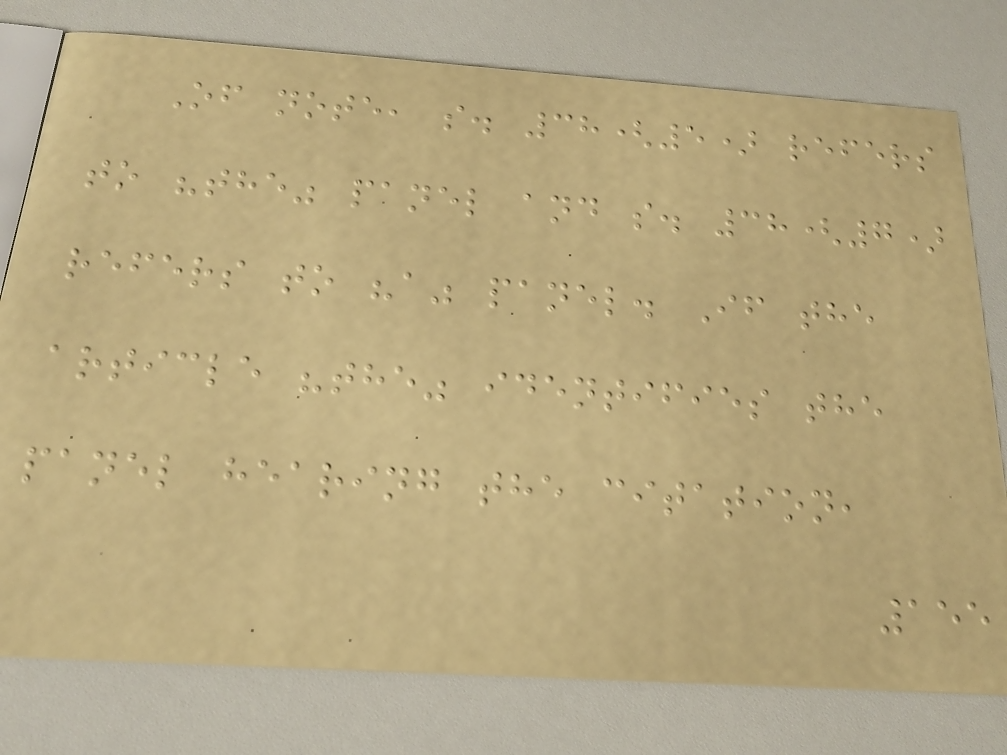Of note, s. 38(5) refers
to "the" panel and s. 38(7)
refers to "a" panel. If the
article "the" identifies the
panel hearing the citation,
155
